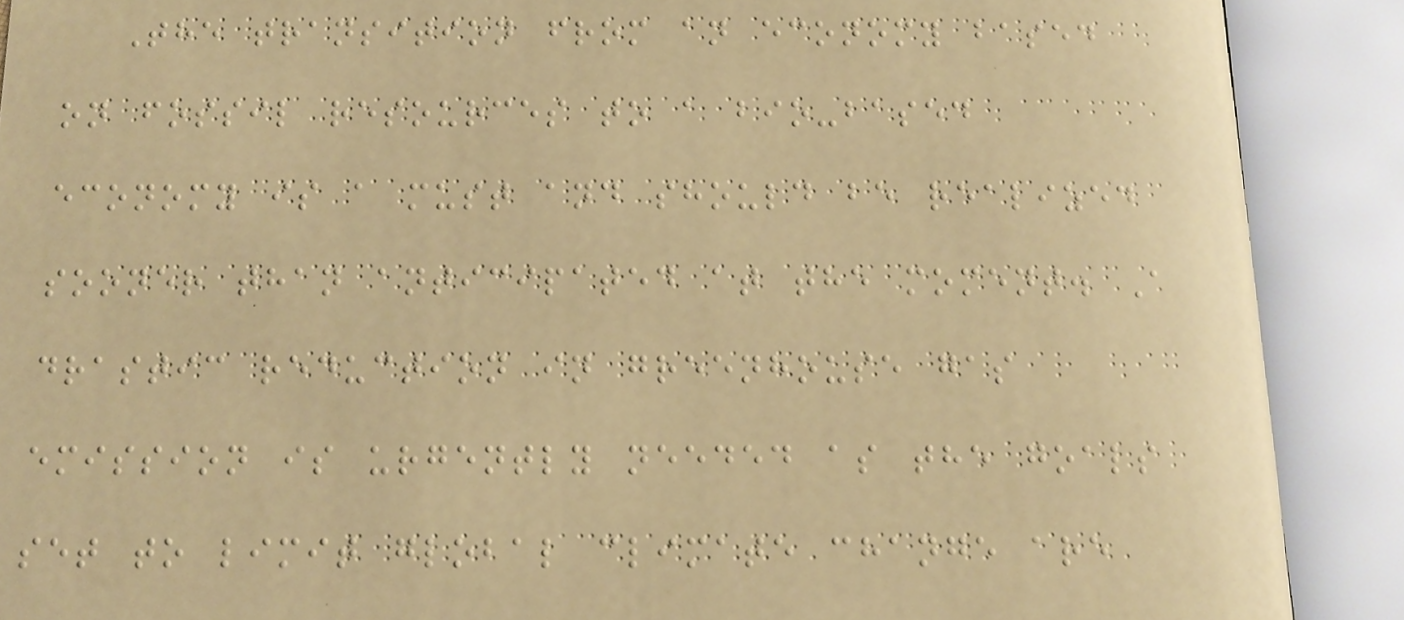The transition from an economy based
on fossil resources to a bio-based
economy is a must and should be realized
sooner than anticipated at the moment. A
drastic reduction in greenhouse gas
emission is urgently needed as the goals
set to limit global climate change are
